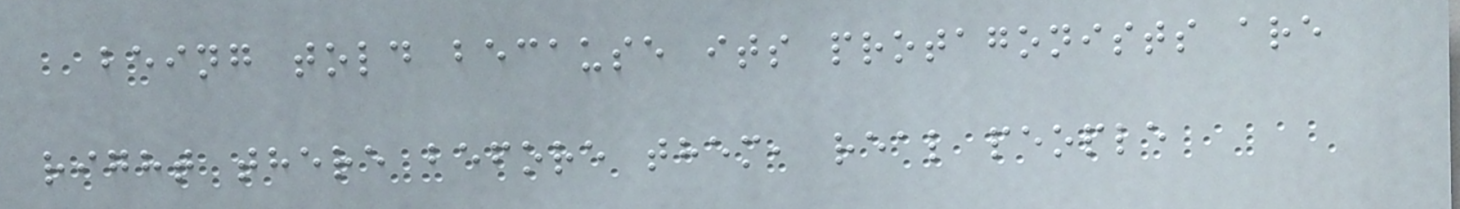being told because its protagonists are
right there before them, real people
